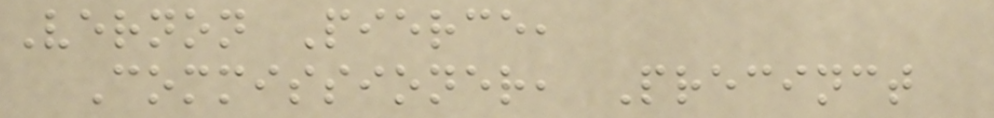Vernon Pierce,
Commissioner, Precinct
